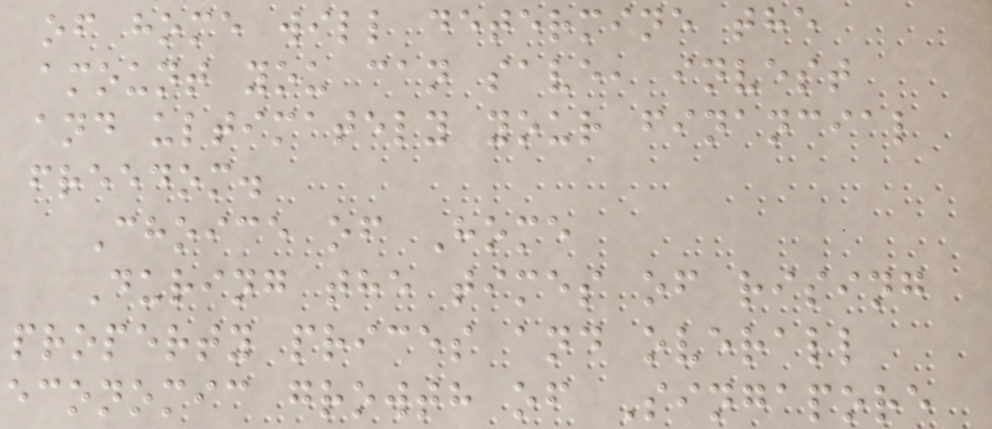of home will determine the
amount you can save, invest
and ultimately your financial
freedom.
Choice of Home
During the times of rising
property prices and overall
economic growth of Singapore
